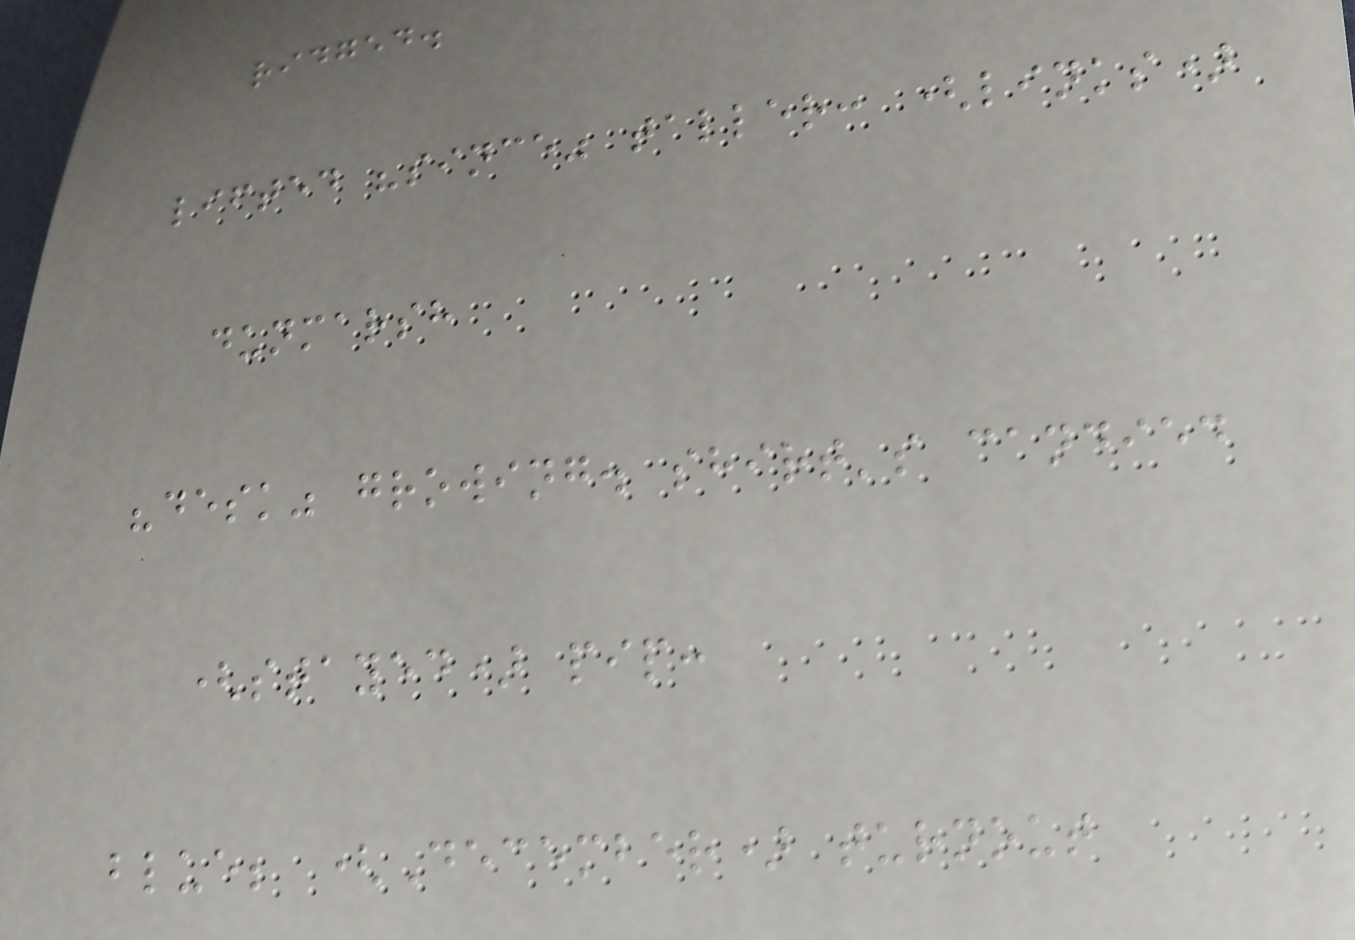ridged.
lifted "since" taller: (links)
dunmarsh
"desk" growing. shirt's candied
(stayed) pip:
blue; (December) turnout
